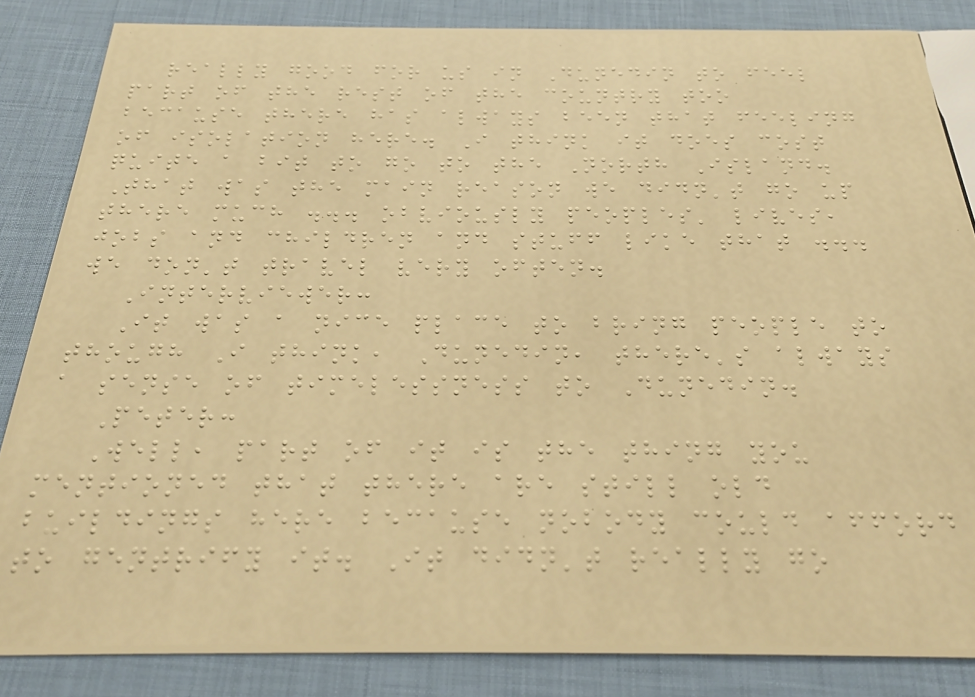really good for us in Dunedin to feel
part of the rest of the country too
because there has always been that feeling
of isolation here. I think it does cost
quite a bit to go to the North Island.
That was the main reason we didn't go up
there much ... obviously peoples' lives,
jobs and children and stuff like that ...
we don't travel very often.
Interviewer:
It was a nice place to bring people to
though I think, Dunedin, there's always
a sense of timelessness to Dunedin.
Peter:
Well, part of it is the thing you
mentioned that there are still old
buildings here because nobody could afford
to gentrify it. It didn't really go
